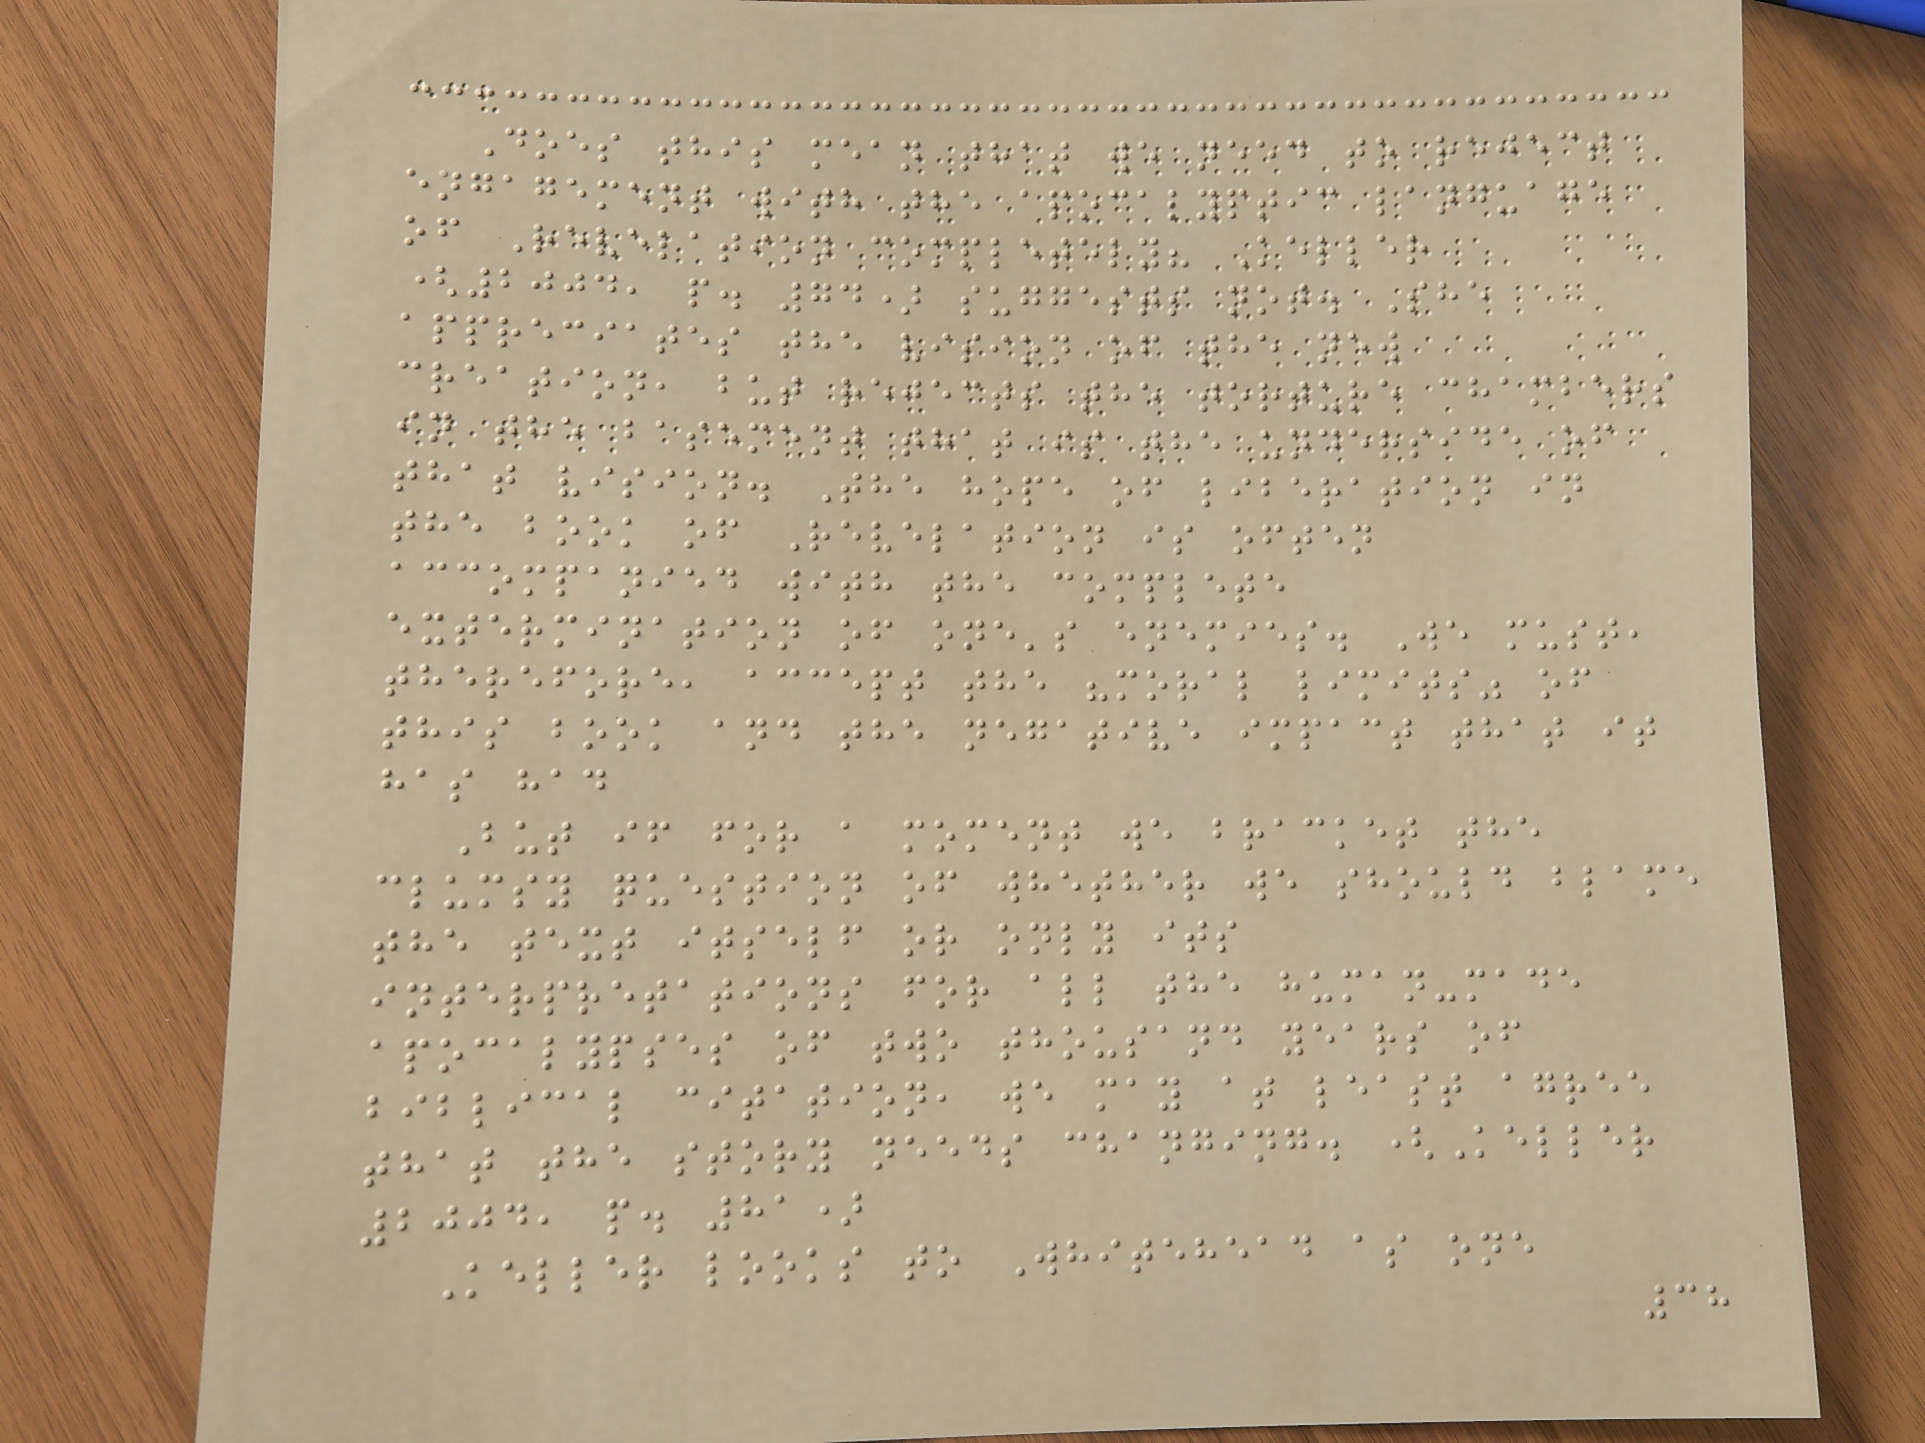Does this mean that we need to reject
engagement with the apocalyptic language
of Revelation completely? Keller
(2004, p. 74) suggests not. She
appreciates the vision of the new
creation, but rejects the torture chambers
in the basement that is the underside of
that vision. The hope of liberation in
the book of Revelation is often
accompanied with the complete
extermination of one's enemies. We must,
therefore, accept the "moral limits" of
this book and the negative impact that it
has had
But if for a moment we bracket the
clumsy question of whether we should blame
the text itself or only its
interpretations for all the human-made
apocalypses of two thousand years of
biblical citation, we may at least agree
that the story needs changing. (Keller
2004, p. 81)
Keller looks to Whitehead as one
38
